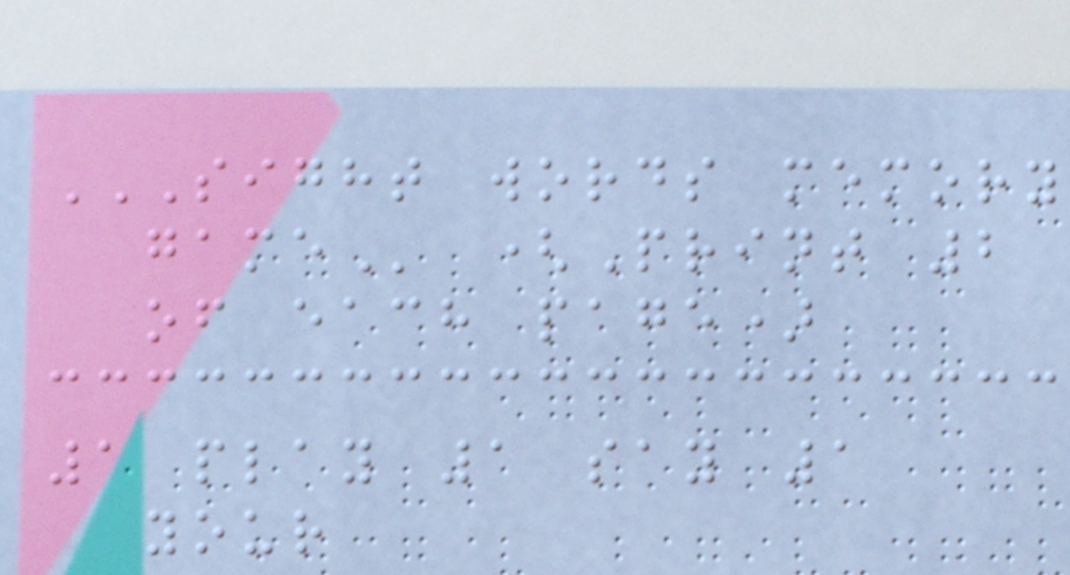SIGHT WORDS MEMORY
GAME (Print 2
of each page)
1 play 1 say 1
your
